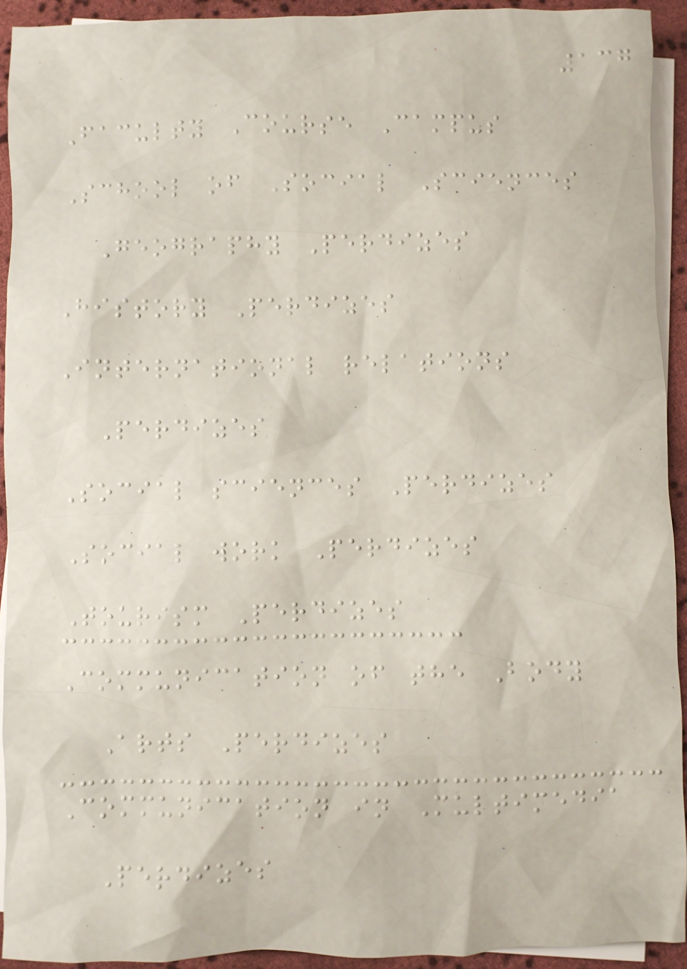137
Faculty Course Campus
School of Social Sciences
Geography Perdizes
History Perdizes
International relations
Perdizes
Social sciences Perdizes
Social work Perdizes
Tourism Perdizes
Communication of the Body
Arts Perdizes
Communication in Multimedia
Perdizes
